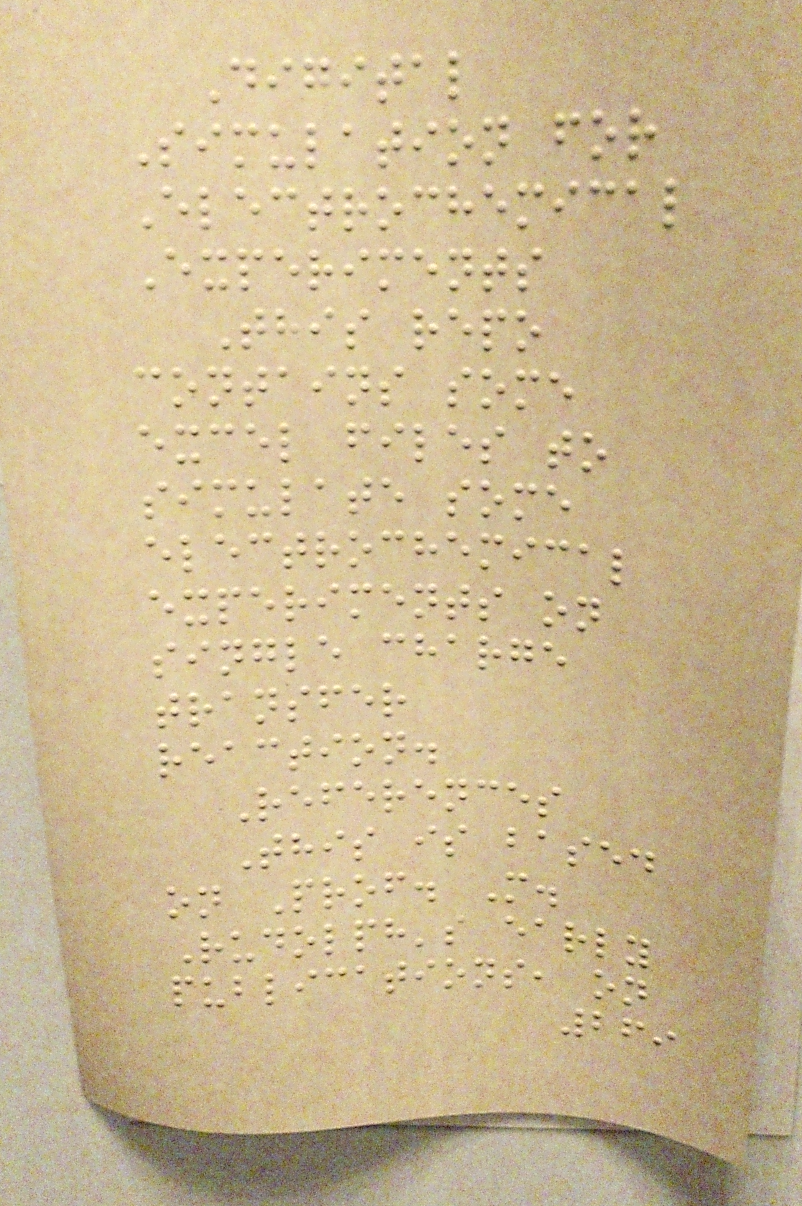Digital
Simulation for
Electrochemical
Experiments
This repo
contains some
excel files to
simulate some
electrochemical
experiments on
single charge
transfer
reaction.
References
This is based
on Prof. M.
Rudolph's early
publications, on
269
